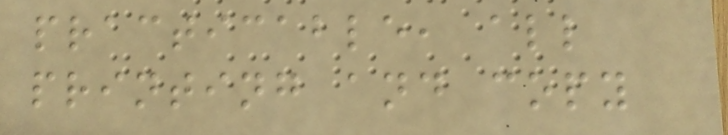practicable, all
printing and copy
